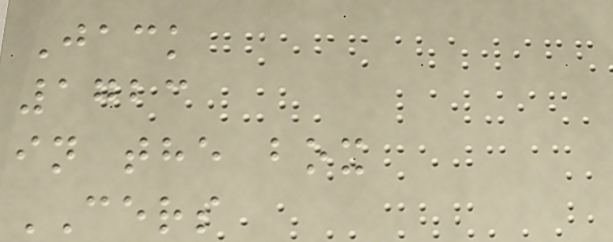Jack
1723
in the box
CERS
